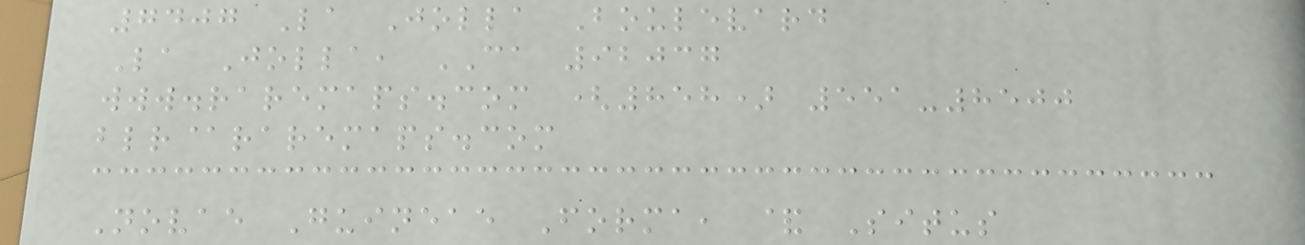7407 La Jolla Boulevard
La Jolla, CA 92037
www.raremaps.com (858) 551-8500
blr@raremaps.com
Novae Guineae Forma, & Situs
